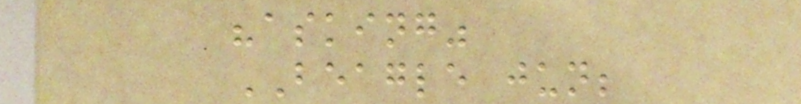"asking"
BEAGLE jun;
